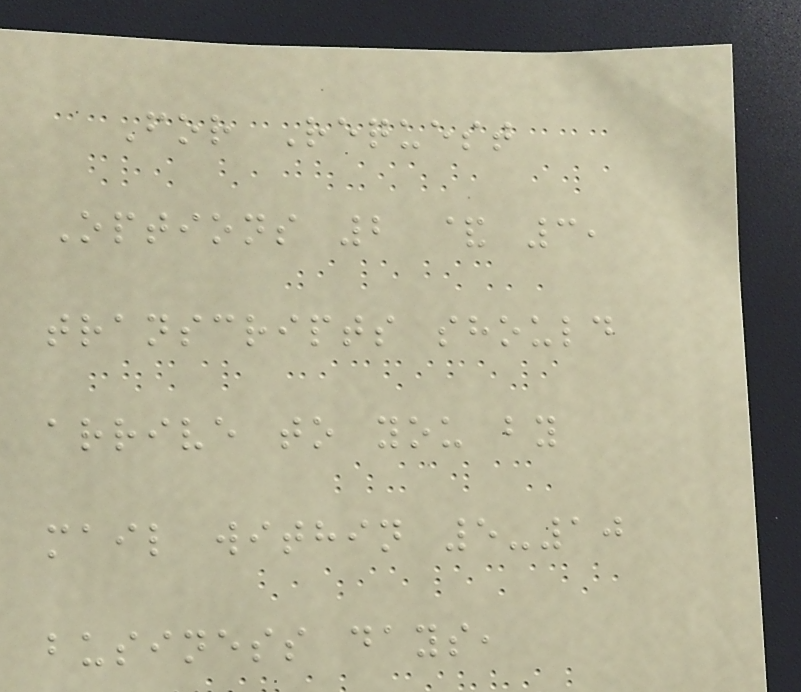For Request
Options 2 & 3,
transcripts should
arrive to you by
mail within 5-10
business days,
